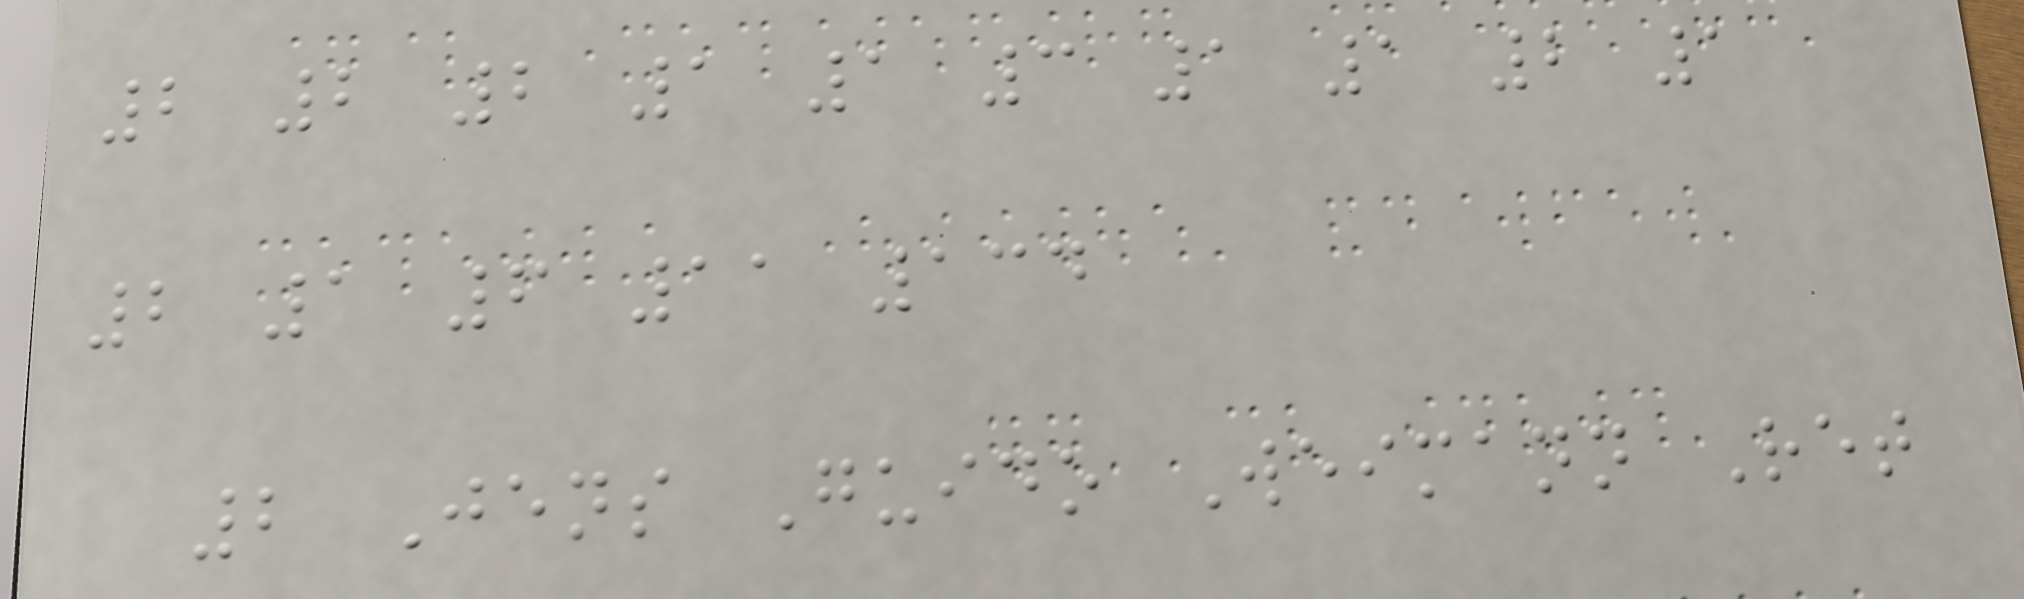2 2 2 1 1 3 1 1 2 1
2 1 6 11 134
2 Jens Guido Weimann Ret
